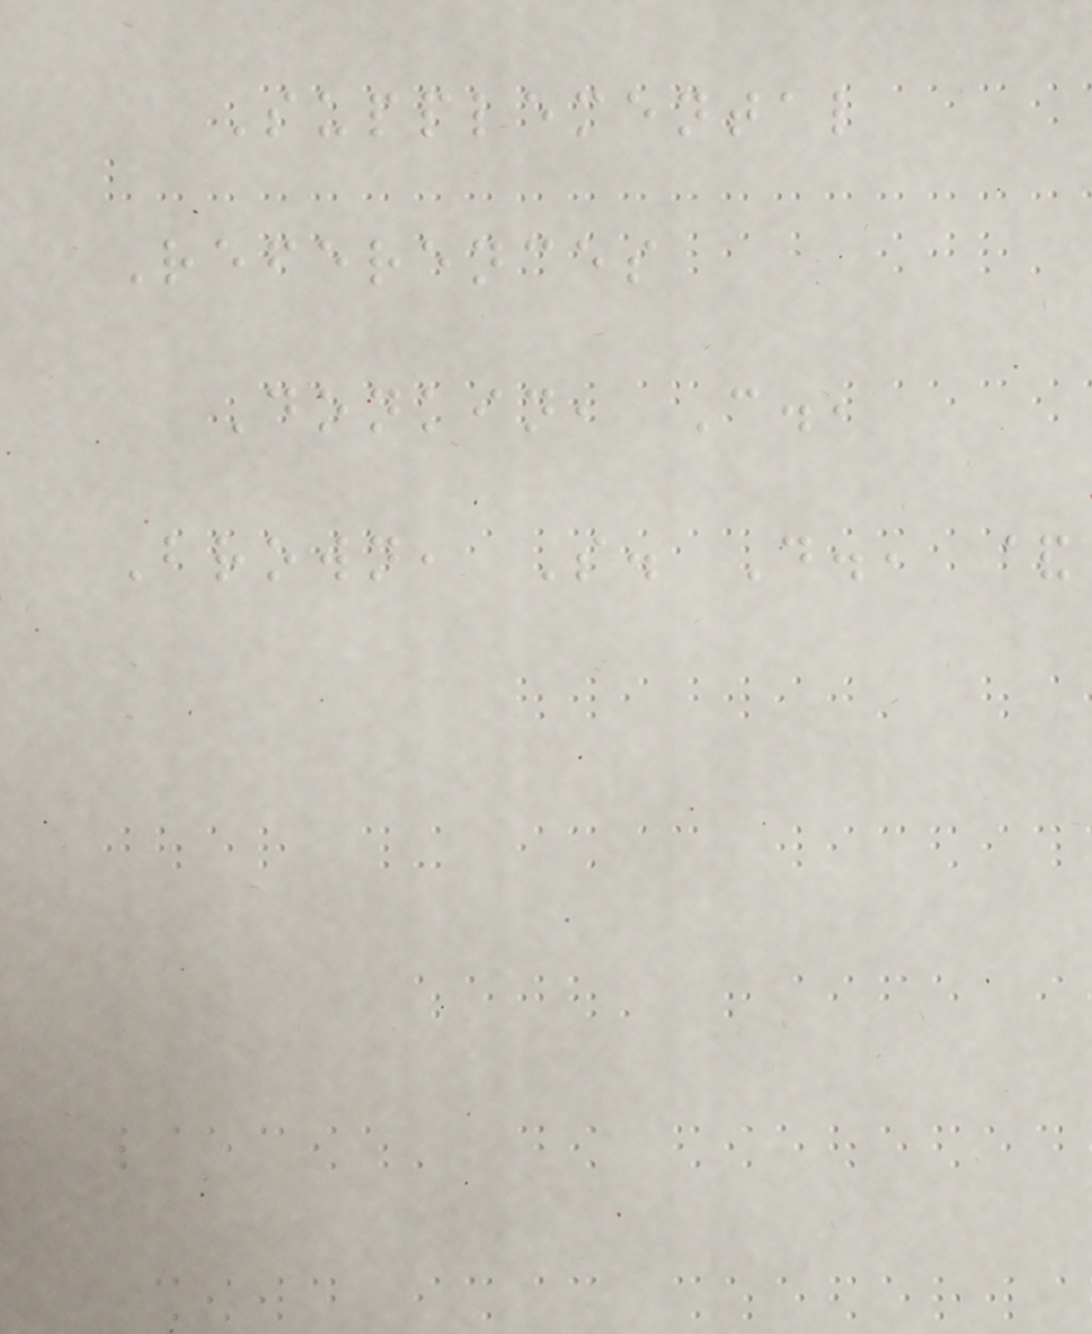Supplemental
References
Donkin, C.,
Brown, S. D., &
